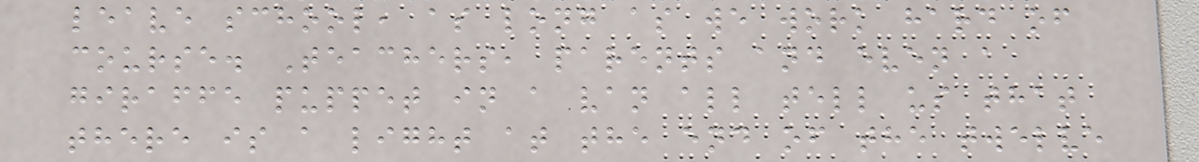leave school, as long as we work hard of
course. Teachers, parents and even a
giraffe puppet in a van all tell us that
there is a light at the end of the twelve
